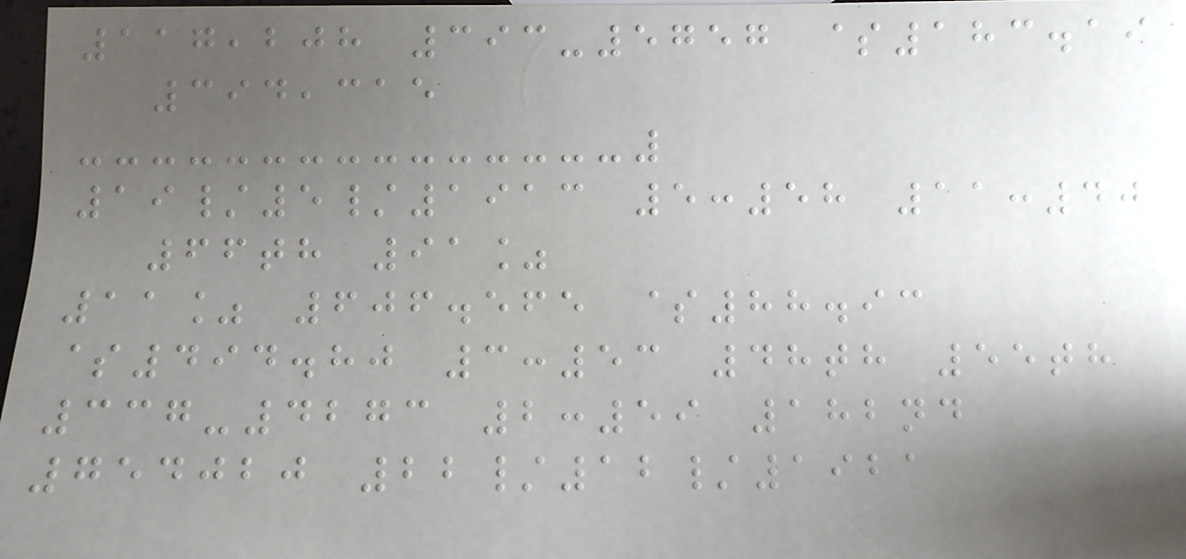117,208 393-5757 $183.19
394,315
19/5/1913 5:58 11:40
66th 91%
11% 606.565 $88.93
$494.80 3:53 48th 55th
337-4273 2:59 182nd
754020 22/12/1921
